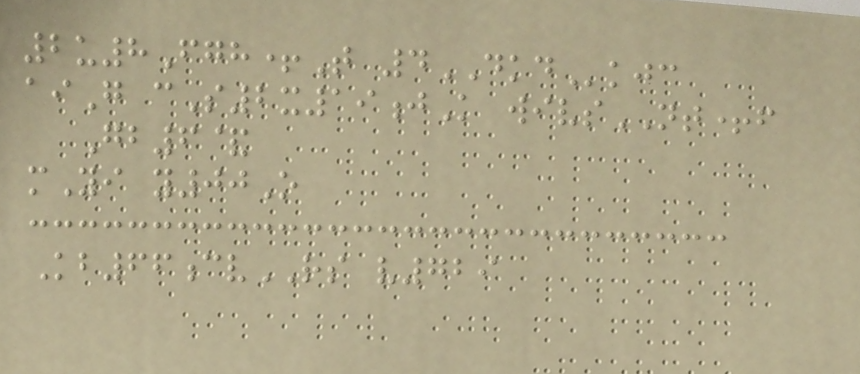2u8Fgh+T 4DKDkjc
aiG cS2x19jK wivsNT+f
Gb6&
mYi y00O
Kb66cvRS v729
